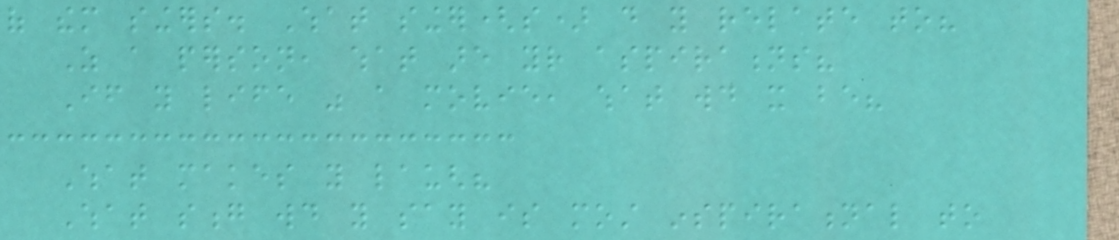of them singers. What singer(s) do you relate to?
As a person, what are your aspirations?
If you life was a movie, what would it be?
What makes you laugh?
What song would you say is most inspirational to
